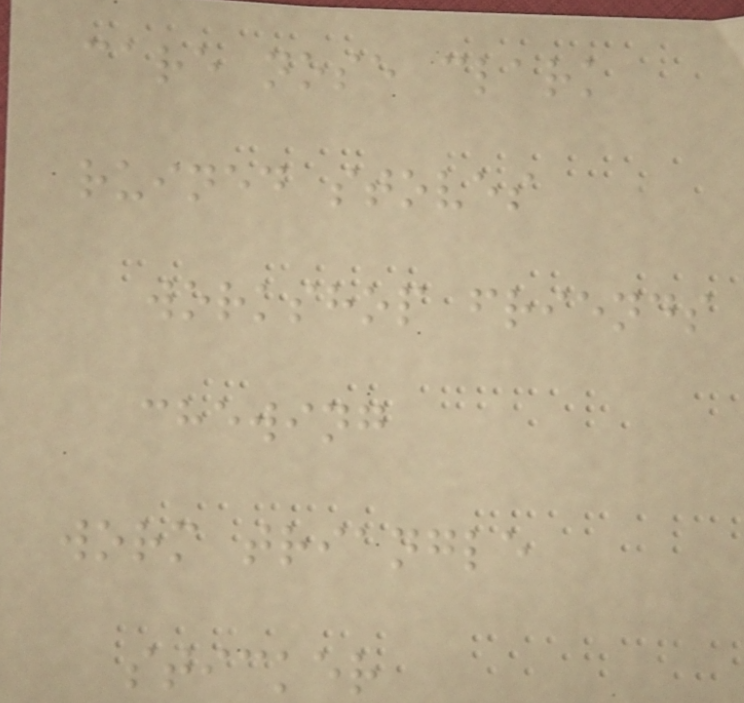care nose clark
ruined stoves
workshop friends
chewing
worm triangle
sticker
